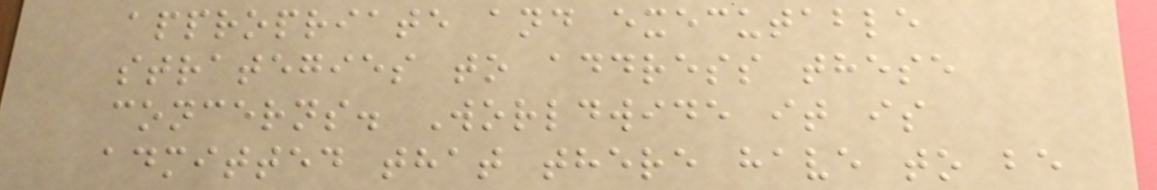appropriate and executable
strategies to address these
concerns. Worldwide it is
admitted that there have to be
